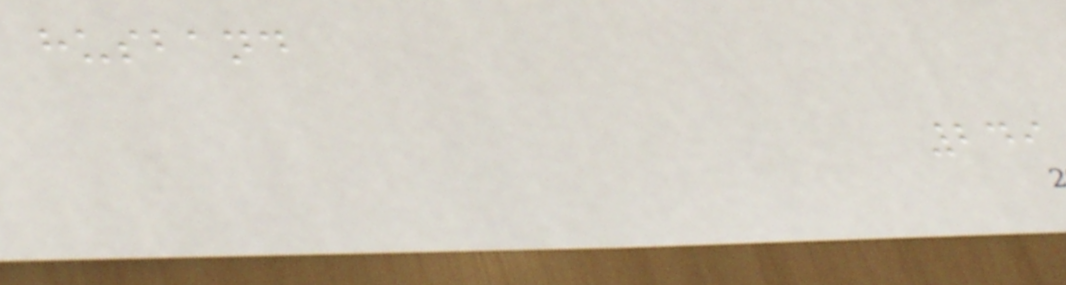husband
249
